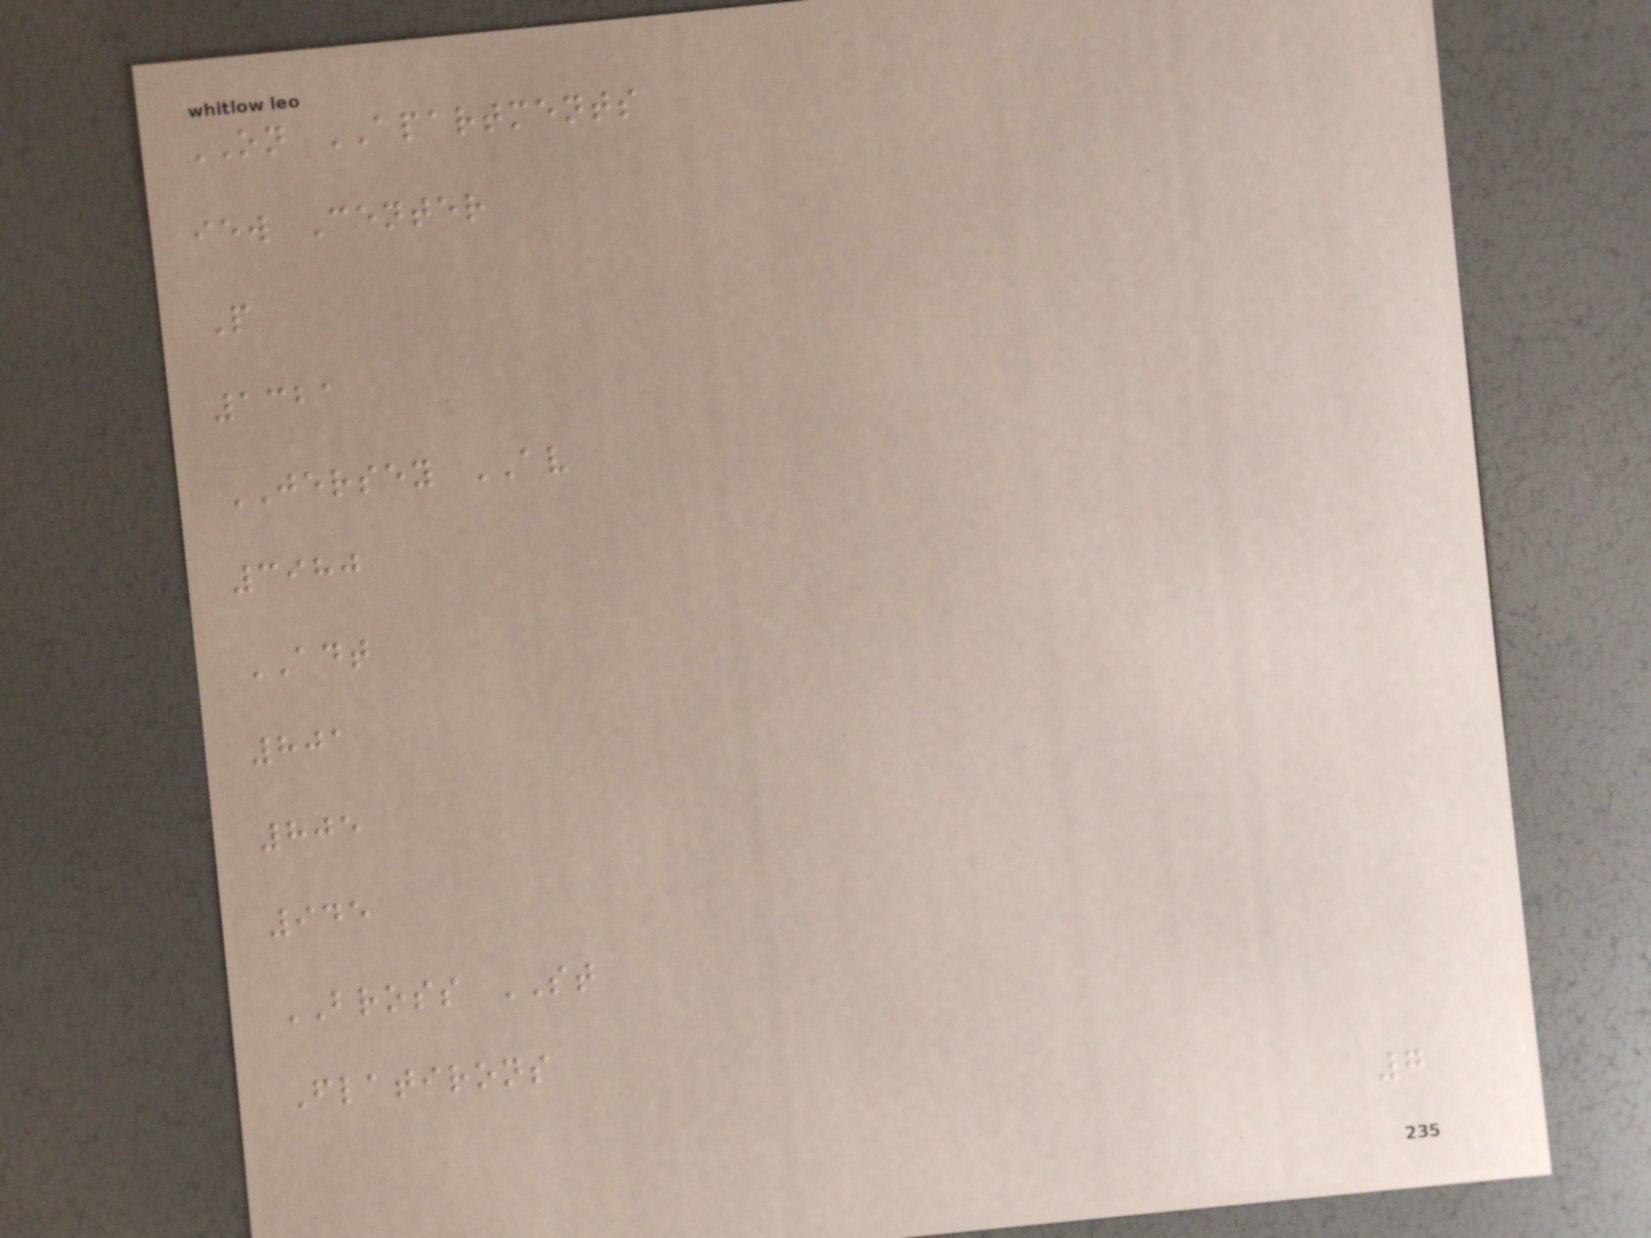ON APARTMENTS
iew Center
P
1321
JERSEY AV
3980
ADT
801
805
945
BROSS ST
Flatirons
7
